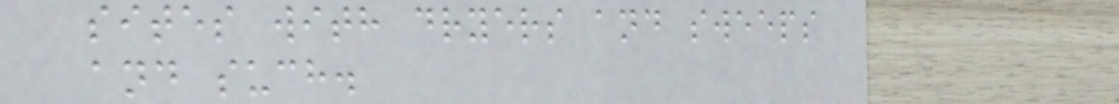sites with dryers and sweeps
and such.
